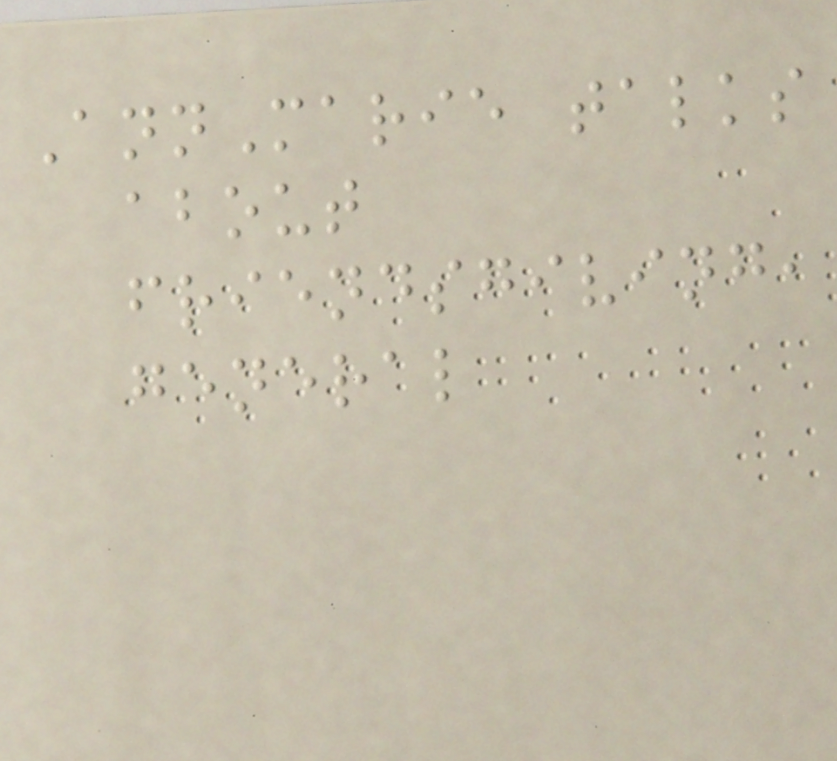AnnMarie talks
about
friendsgiving,
general
